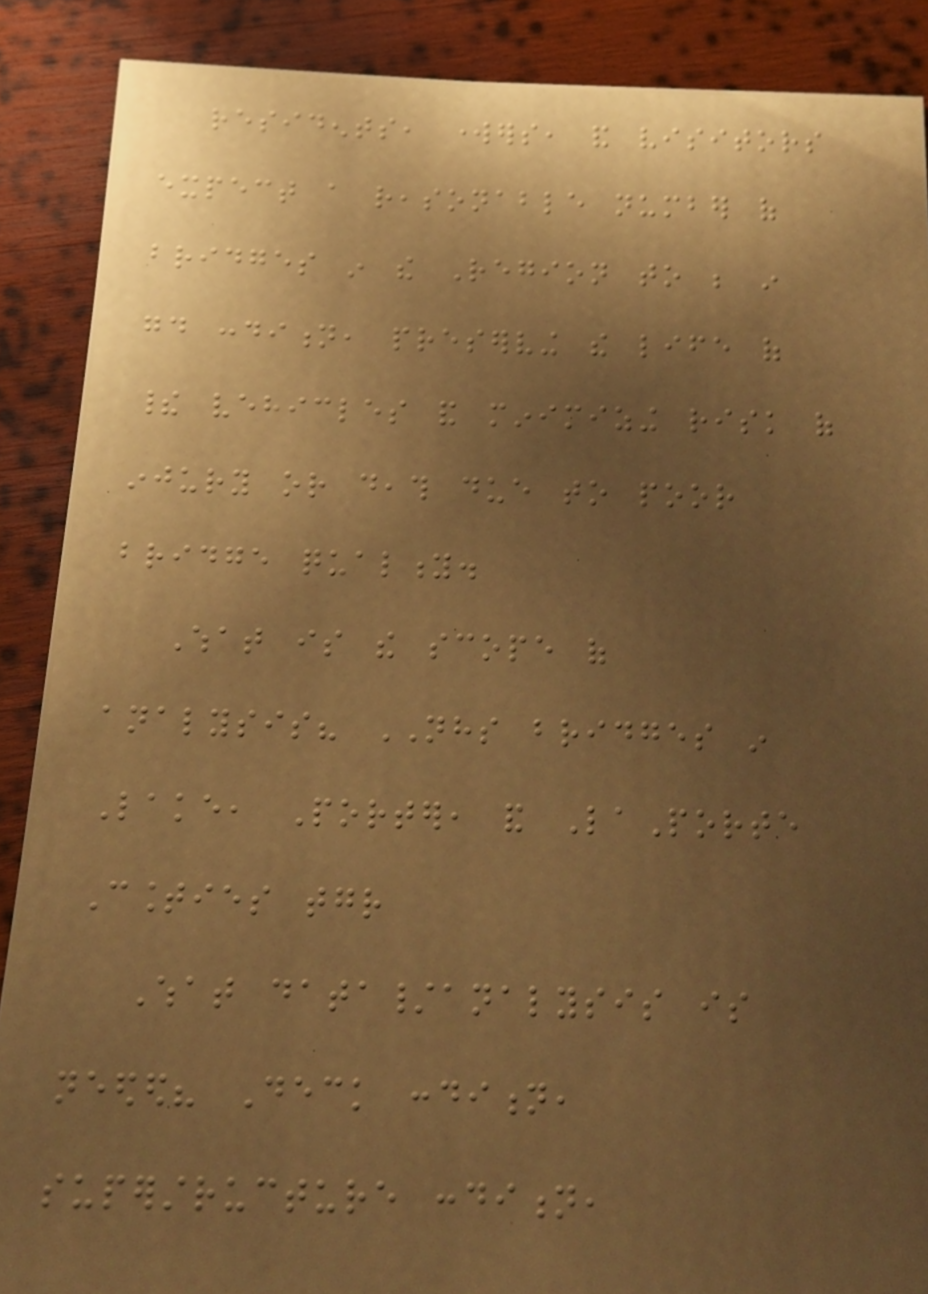residents, workers, and visitors
expect a reasonable number of
bridges in the Region to be in
good condition, preserving the life of
their vehicles and minimizing risk of
injury or death due to poor
bridge quality.
What is the scope of
analysis? NHS bridges in
Lake, Porter, and LaPorte
Counties together
What data/analysis is
needed? Deck condition,
superstructure condition,
